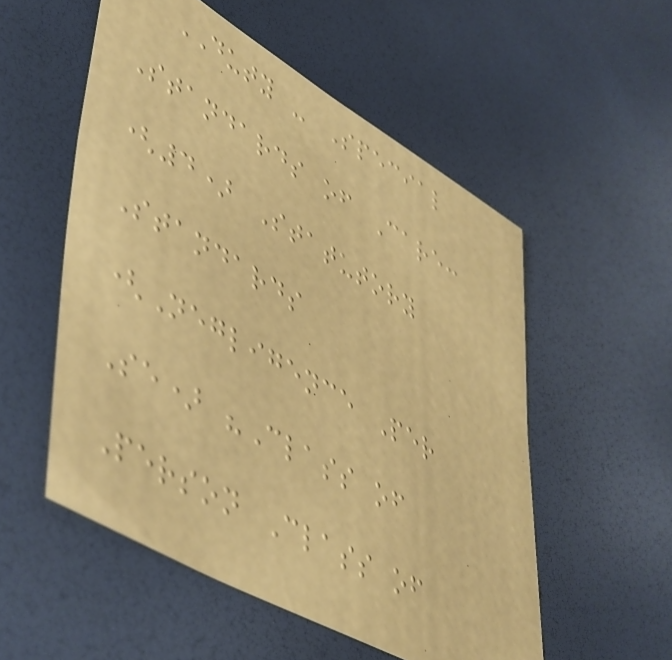DUTY - Special
Standards of Care:
(4) Statutory
Standards
(Negligence Per
Se) "Class of
Person Class of
